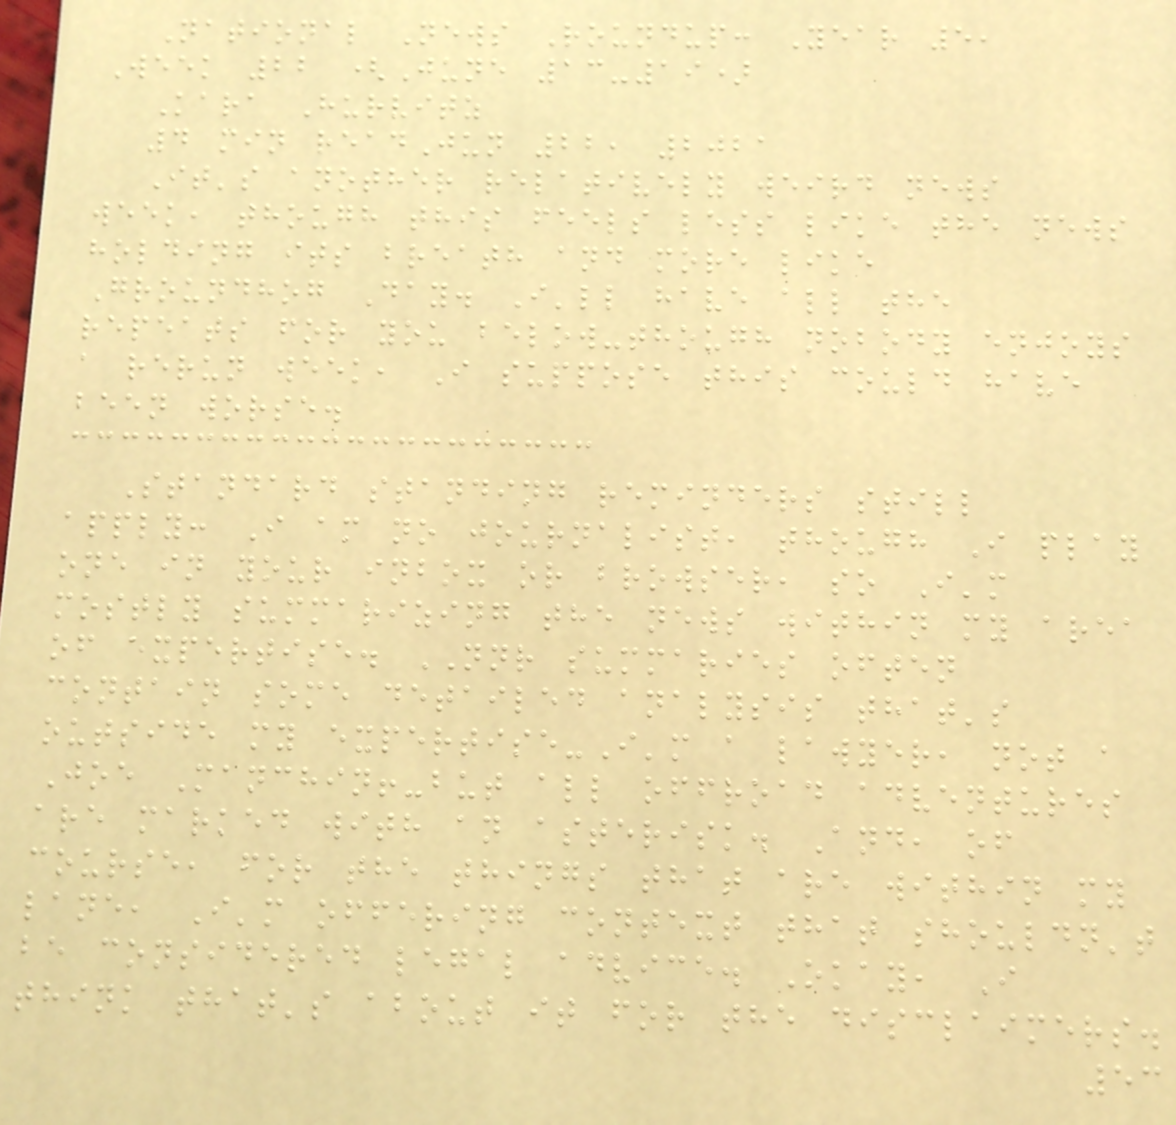National News Roundup: Year 5,
Week 22 (June 13-19)
Kara Hurvitz
4 min readJun 22, 2021
It's another relatively weird news
week, though this feels less like the news
holding its breath and more like
Groundhog Day. I'll have all the
repeats for you below-though nobody enjoys
a rerun week, I suppose this could have
been worse.
Standard standing reminders still
apply: I am no journalist, though I play
one in your inbox or browser, so I'm
mostly summarizing the news within my area
of expertise. NNR summaries often
contain some detailed analysis that's
outside my expertise-I'm a lawyer, not a
Joe Manchin!-but all offroad adventures
are marked with an asterisk. And, of
course, for the things that are within my
lane, I'm offering context that shouldn't
be considered legal advice. Okay, I
think that's about it for the disclaimers.
53
